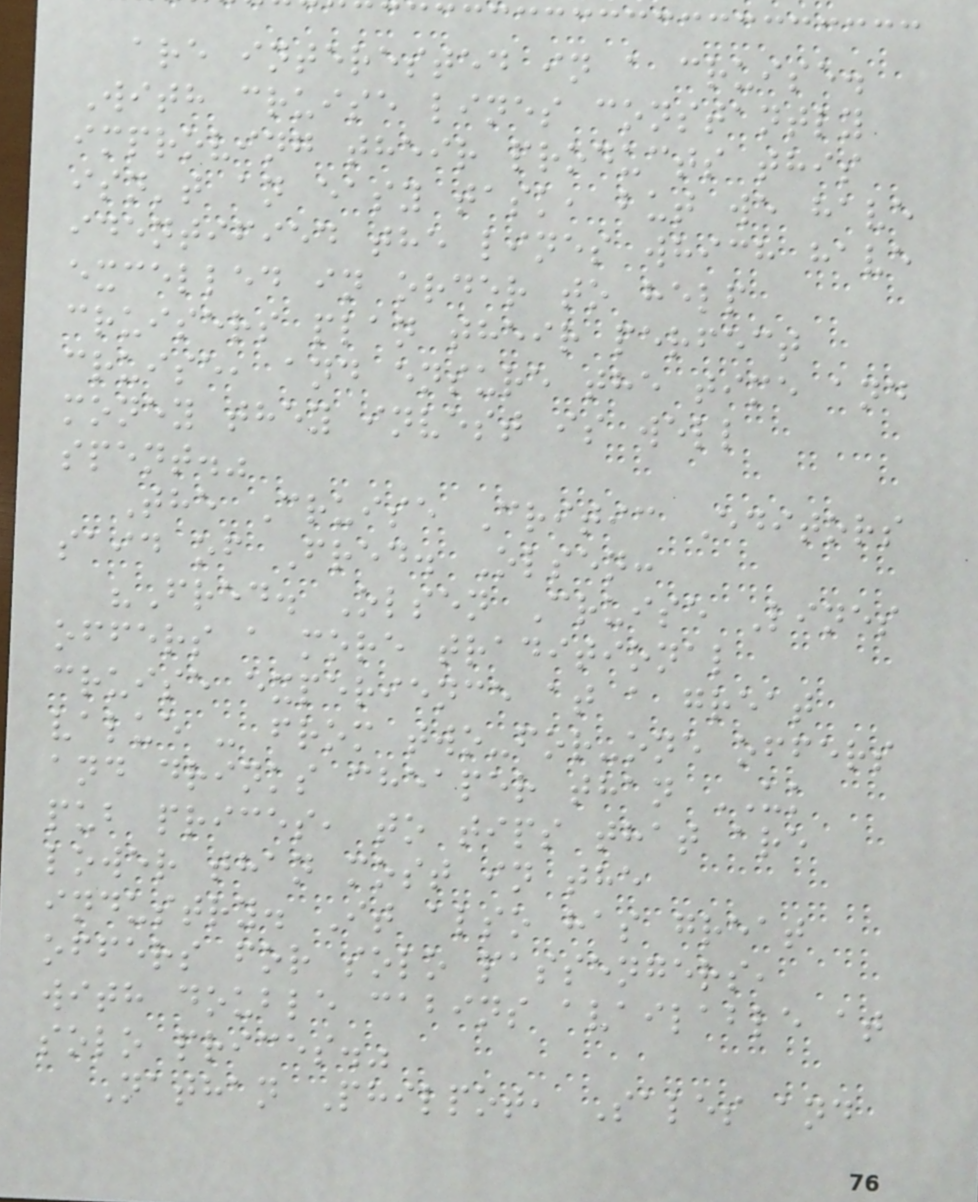are interested in a cruise.
With cruise lines constantly
improving their products this
isn't an easy task, but we have
identified the lines which have
excelled in order to help
cruisers plan their perfect
cruise, and ensure the time and
money they invest is well
spent."
The Cruise Critic Editors
said of Fred. Olsen:
"Fred. Olsen Cruise Lines
offers a more traditional
cruise experience at a great
value - from two-for-one offers
and drinks cheaper than UK
pub prices, to tips that are
lower than most in the
industry. It also has great
offers for solo passengers,
with double cabins available at
solo prices."
Nathan Philpot, Sales and
